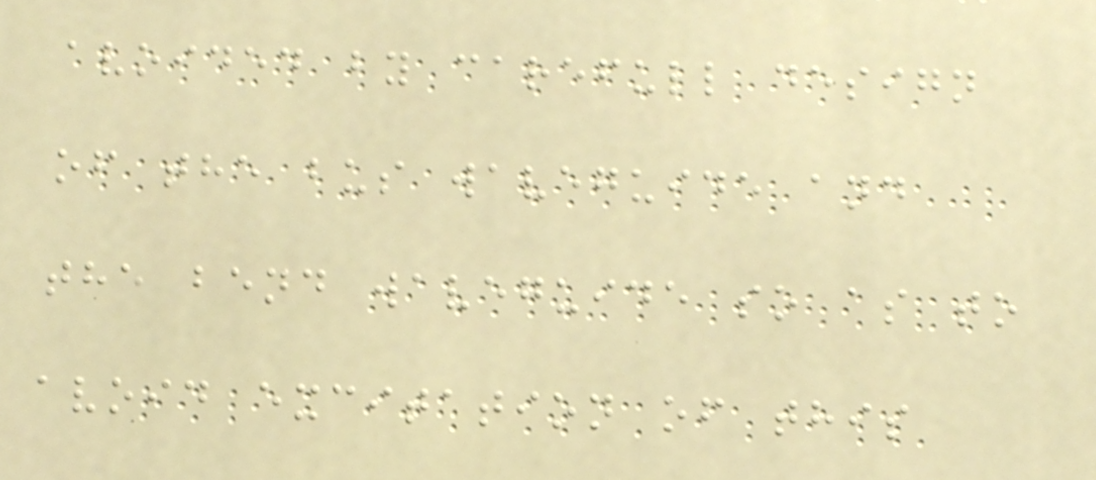avoided by carefull design
of the bus waveguide and
the bend waveguide so as to
avoid excitation of this
